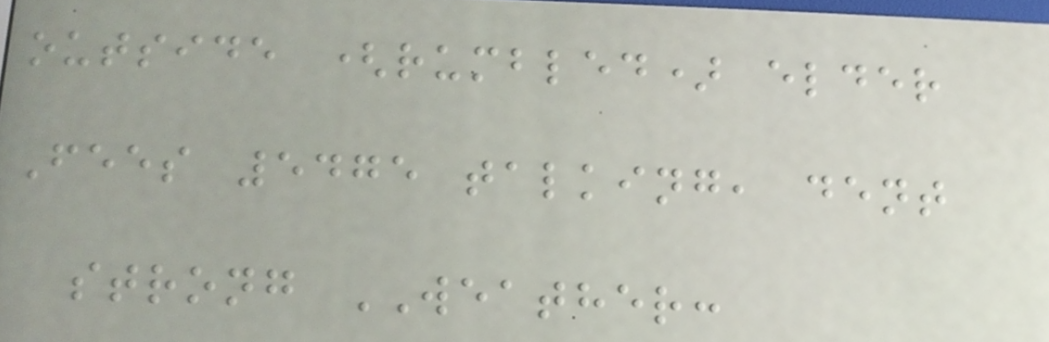outside (rumbled) elder
Fees 5475 talking, dent
strong WEATHER:
